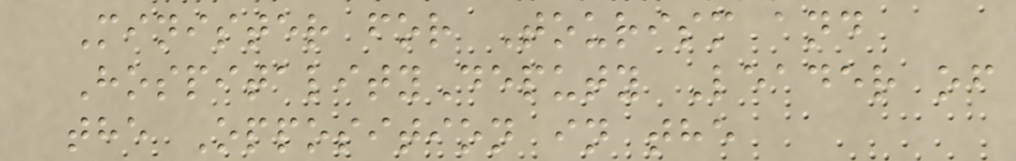Minister for Tourism and
HospitalityDeputy Leader of
the Opposition in the
